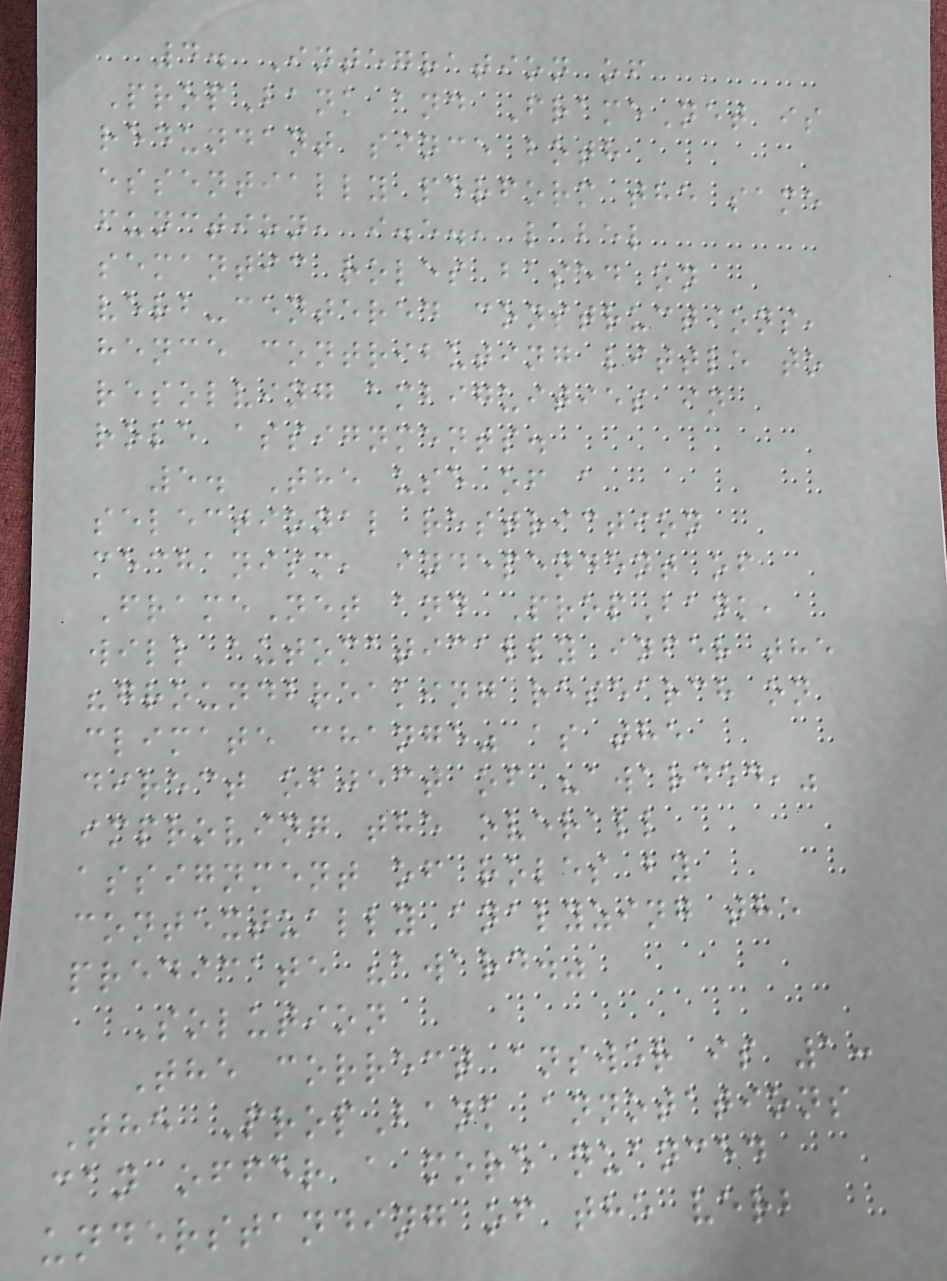4. Integration of
PropBank and FrameNet is
redundant since both
essentially perform the same
function, i.e., label
semantic roles based on
verb-centered constructions,
hence contributing little to
resolving ambiguities in
role assignments.
5. The use of a
selectional restriction
mechanism, independent of
FrameNet and PropBank,
will automatically infer the
"groundbreaking research on
climate change" as the
direct object of "awarded,"
improving the overall
assignment of roles by
contextually analyzing the
predicate "award."
Solution
The correct answer is 1:
The PropBank annotations
can offer a more nuanced
understanding of the verb
